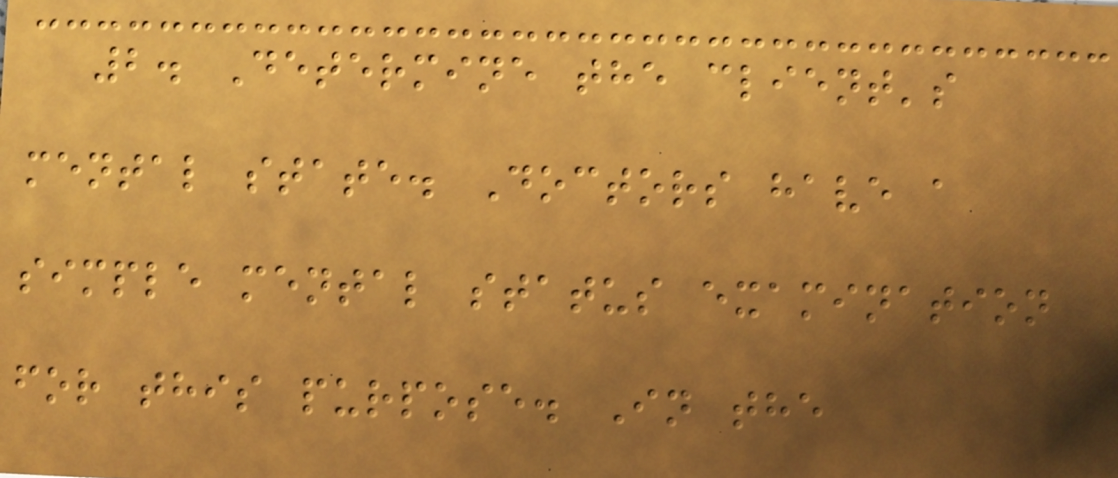2. Determine the client's
mental state. Doctors have a
simple mental status examination
for this purpose. In the
